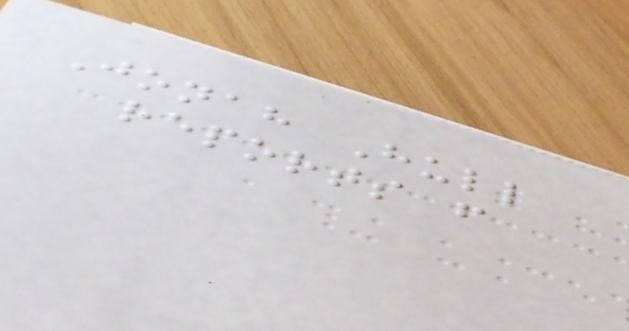Jonah Hull
reports from
